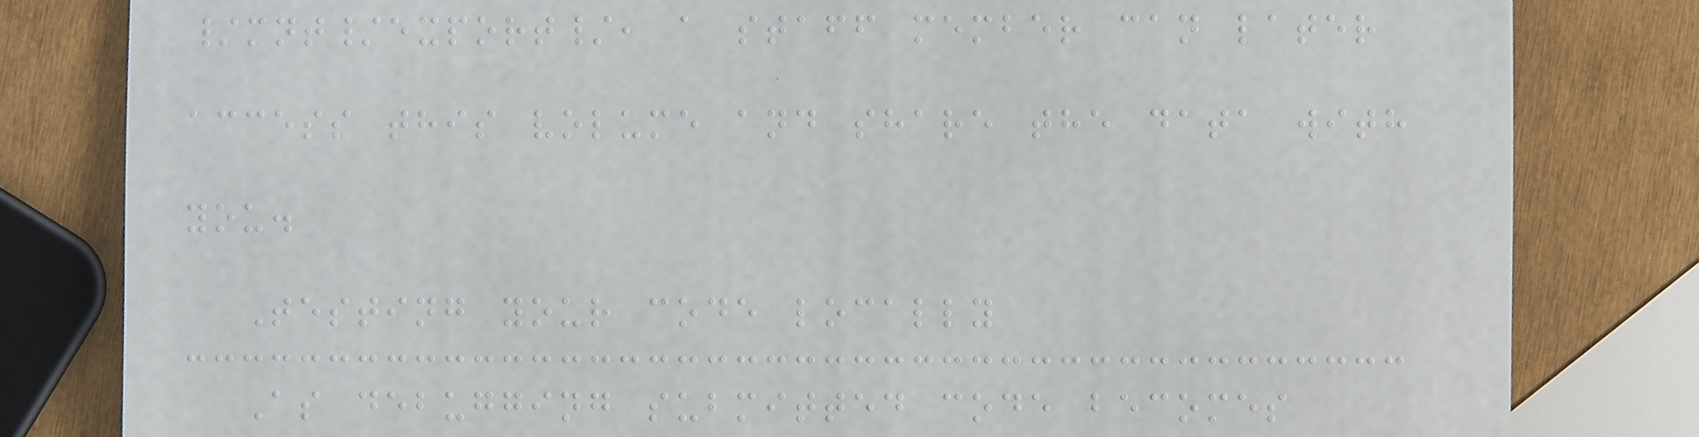/mnt/export/, a staff member can later
access this volume and share the data with
you.
Testing your code locally
As debugging submitted code becomes
